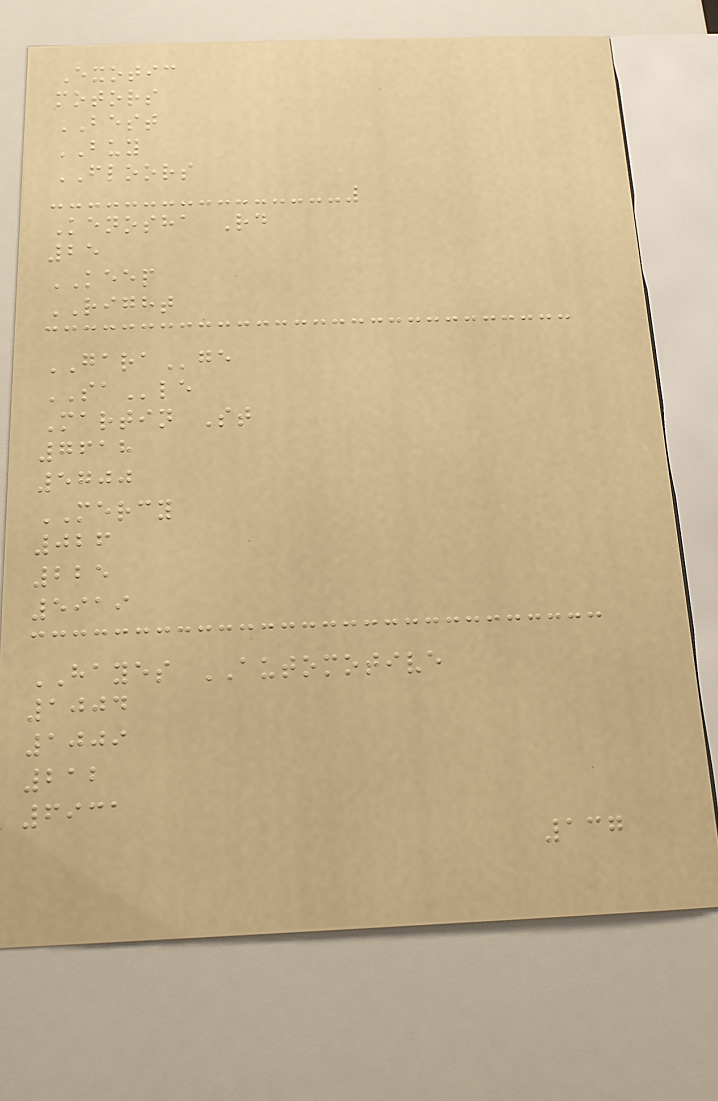Exotic
motors
BEST
BUY
FLOORS
Kenosha Rd
25
KEEP
RIGHT
GARAge
SAle
Martin St
7618
5700
MERCY
026
225
5919
HAYES AUTOMOTIVE
1004
1009
212
6931
137
